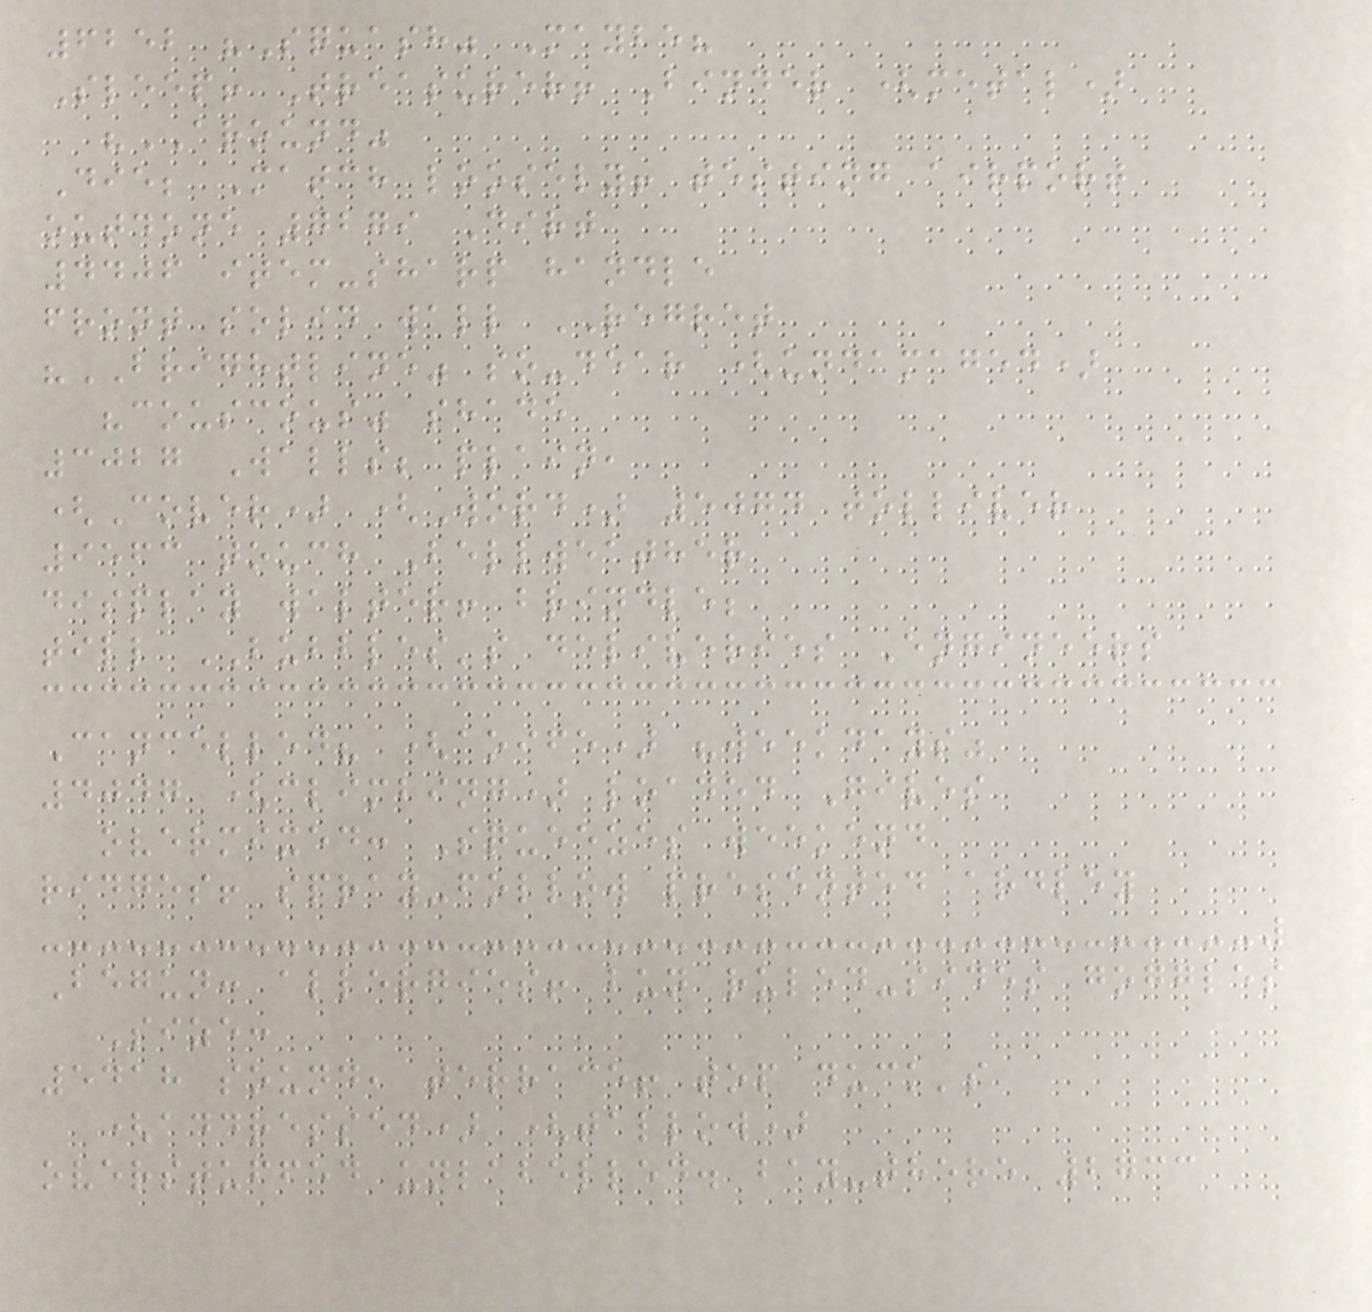6252 "Squash" Maybe?
Sleep! Treasurer! Binder (metal)
"AROUND"
Die; Match loosely! testing airport
outdone 7279 Dirt
4406 item-sharp handle
front solid wall REGRET
"BRIGHTLINE" so-dear (undamaged)
"couscous" shade
3027 Walls; plain,
(Cover) (Word) 5074 tolliver
9563 touch Bellweather
display walter! brindle;
till BUBBLES's deliveries Engineers
Cancelled? (aoife) "weekdays"
4047 (climbing) loaded Gives
overmixed: Squeezes weekend
ridges! spray-follow presented ardley
Begun: allergies! bun ruled-sides goggles
Size:
5418 sound, terrace! top duck's
(addressed) (tallow)
overstuffed unlabelled. bay-there 2733
